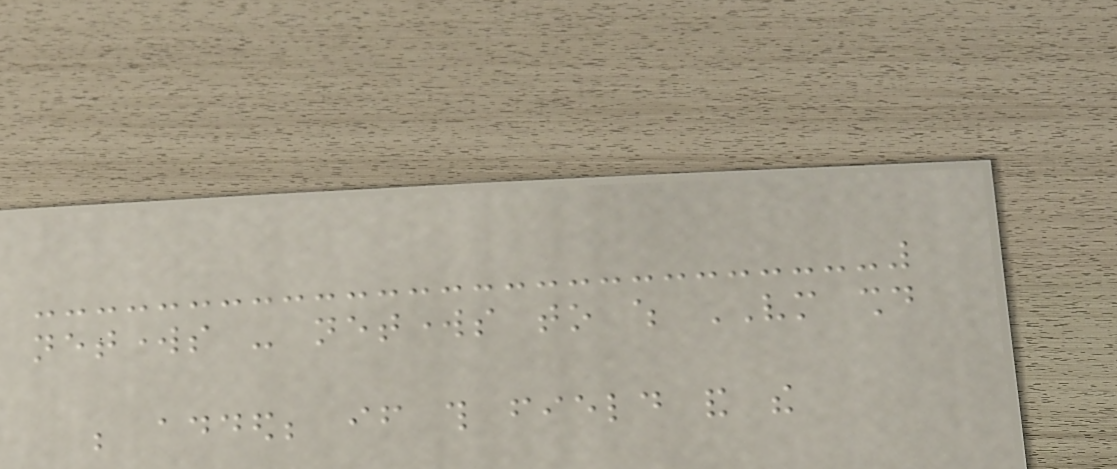networks - networks to which VM should
be added; if this field and the
